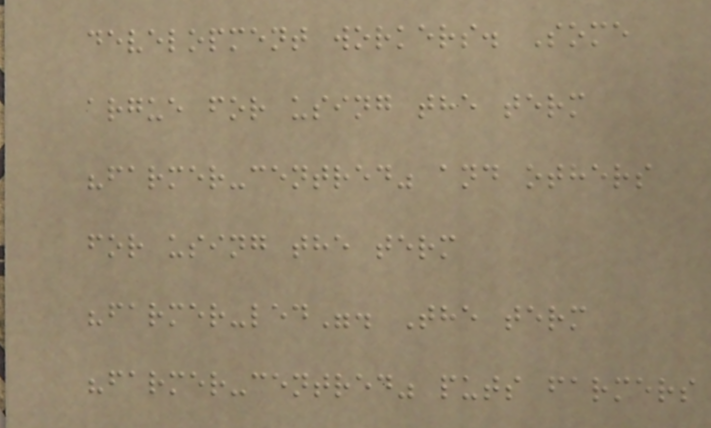development workers. Some
argue for using the term
"farmer-centred" and others
for using the term
"farmer-led". The term
"farmer-centred" puts farmers
